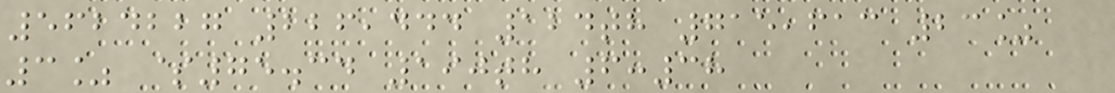5624227 226,444 124th 715,613 23%
3% $75.34 190th 6:38
